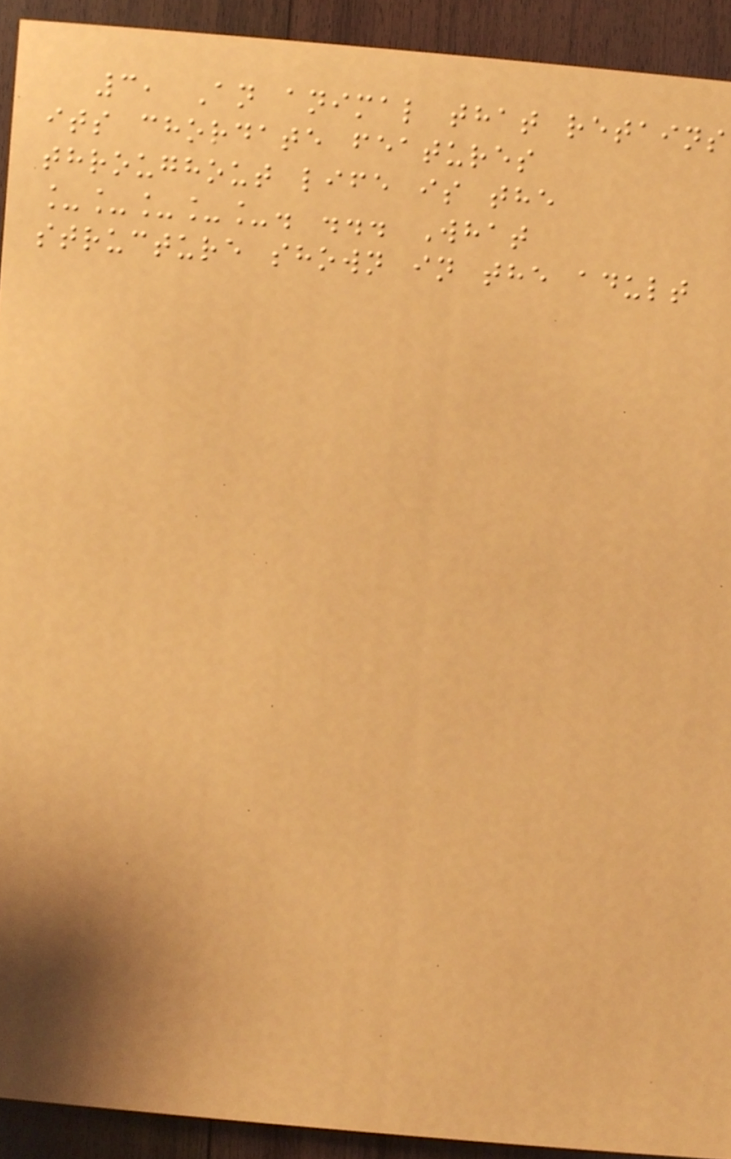3, An animal that retains
its chordate features
throughout life is the
_____. ... What
structure shown in the adult
